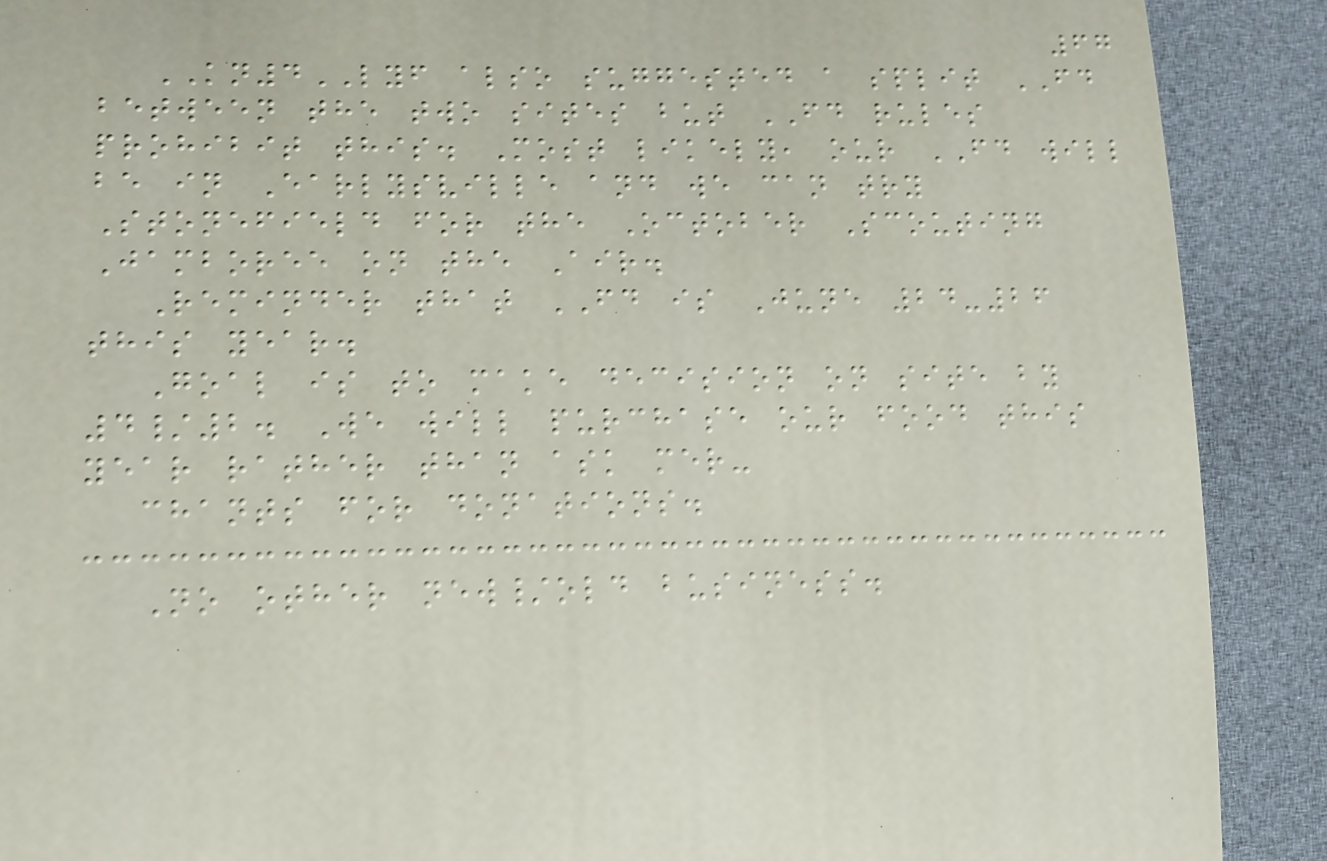67
KN4LYF also suggested a split FD
between the two sites but FD rules
prohibit this. Most likely, our FD will
be in Earlysville and we can try
Stonefield for the October Scouting
Jamboree on the Air.
Reminder that FD is June 24-26
this year.
Goal is to make decision on site by
4/2. We will purchase our food this
year rather than ask mer-
chants for donations.
No other new/old business.
